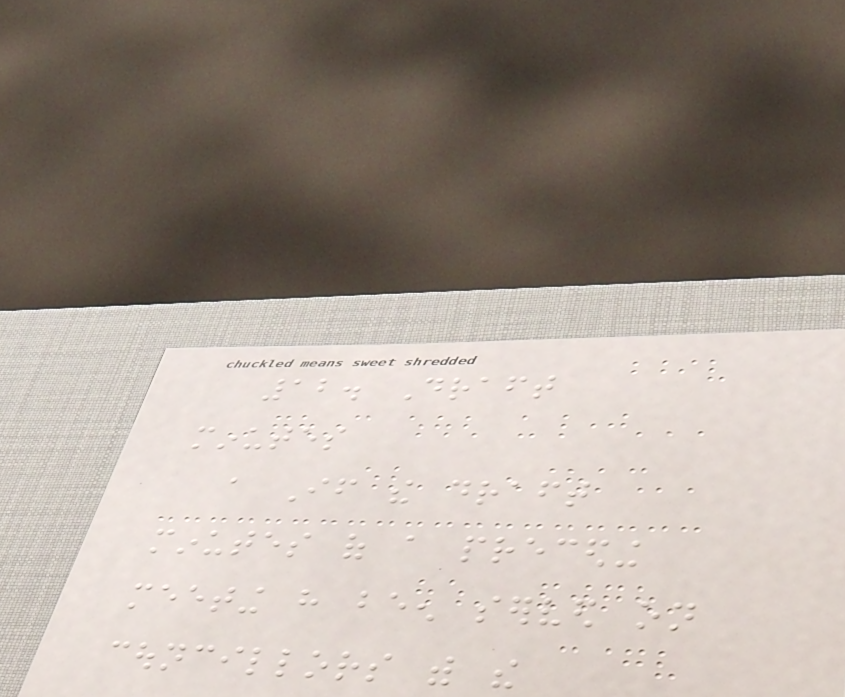12. Draft
minutes
a If the draft
minutes of a preceding
meeting have been served on
councillors with the
